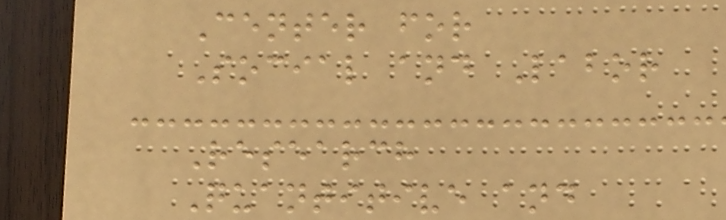Center for
Social and Labor
Research
Quantitive and
